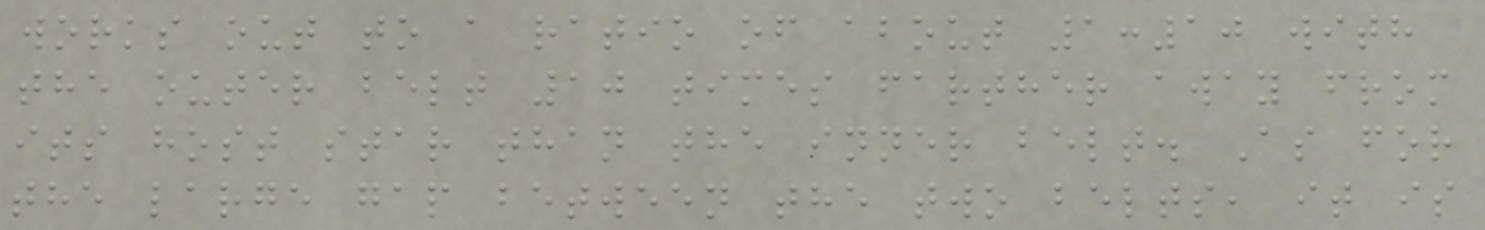works out to a ratio of about 1:10 with
the outer belt 10 times farther away from
its host star than the inner belt. As for
the large gap between the two belts, it is
